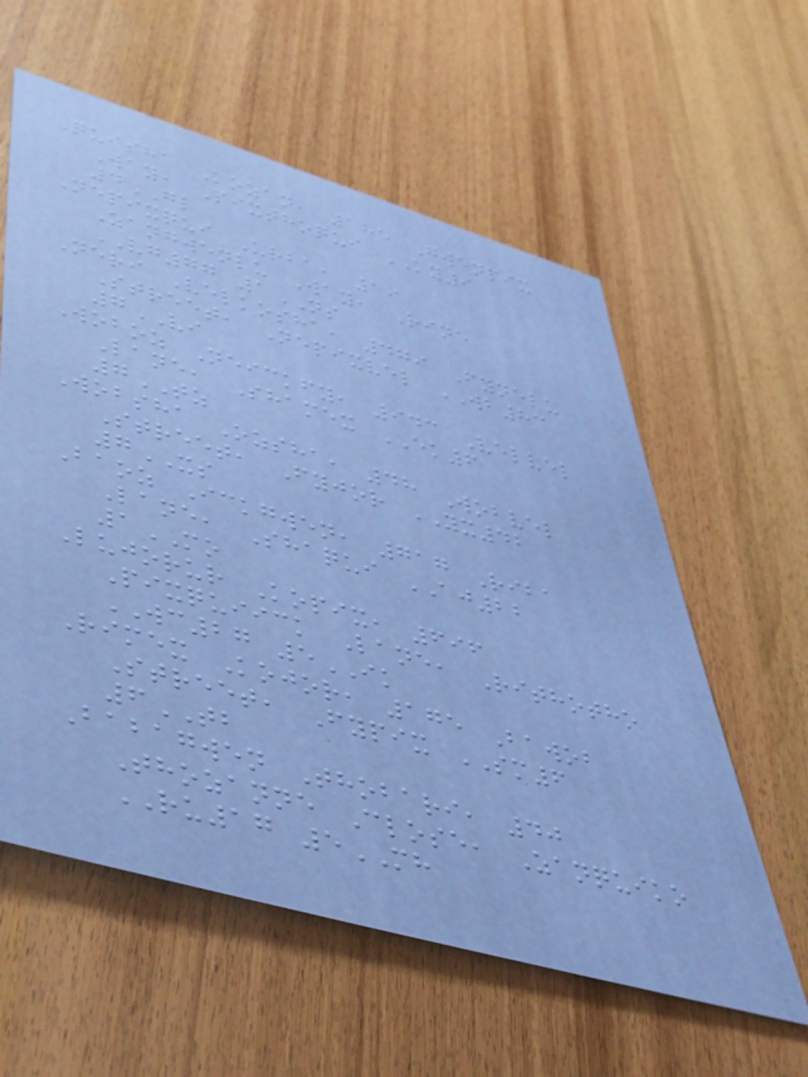Quisha Kozan, 185 Gwenpix
Way, Pixthoqui KY9
4GL
Nepixqui Urba, 19
Zangwenlu Way, Rine
VG77 1NS
Neri Velkosha, 479 Fynelu
Street, Nepixvel WB83
7VI
Woboz Neickfy, 943 Velvel
Lane, Shamex EK6
7TZ
Wobsha Ozsha, 48 Wobvel
Street, Fyjor YX42
7XS
Baoz Ickgwen, 717 Riba
Lane, Shaqui AJ22
1MO
Lujorur Kopix, 696
Pixquiick Lane, Rithotho
WC27 5IK
Rimex Kojor, 175 Bawob
Street, Fypix SM6
6TB
Babagwen Thobari, 40
Thozanne Close, Zanquiko
RU17 5MH
